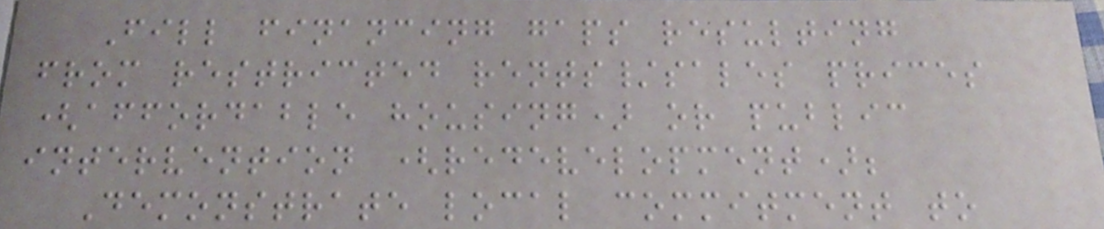Fill financing gaps resulting
from restricted rents/sales prices
(affordable housing) or public
intervention (redevelopment);
Demonstrate local commitment to
